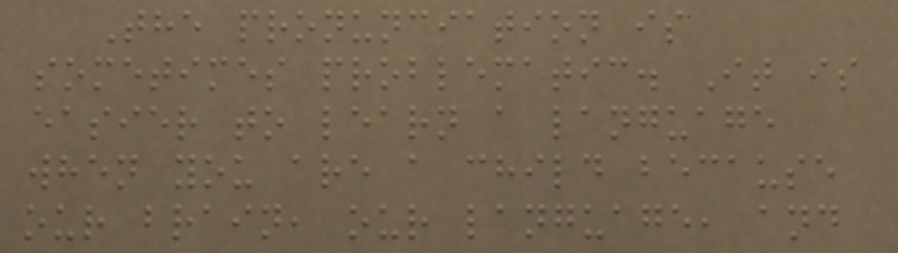The pronunciation is
sometimes problematic. It is
easier to learn a language
when you are a child because
our brain, our language, and
